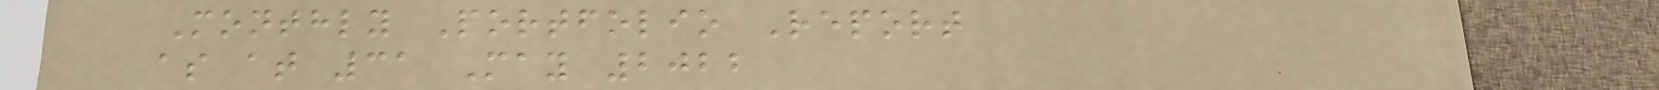Monthly Portfolio Report
as at 31 May 2022
